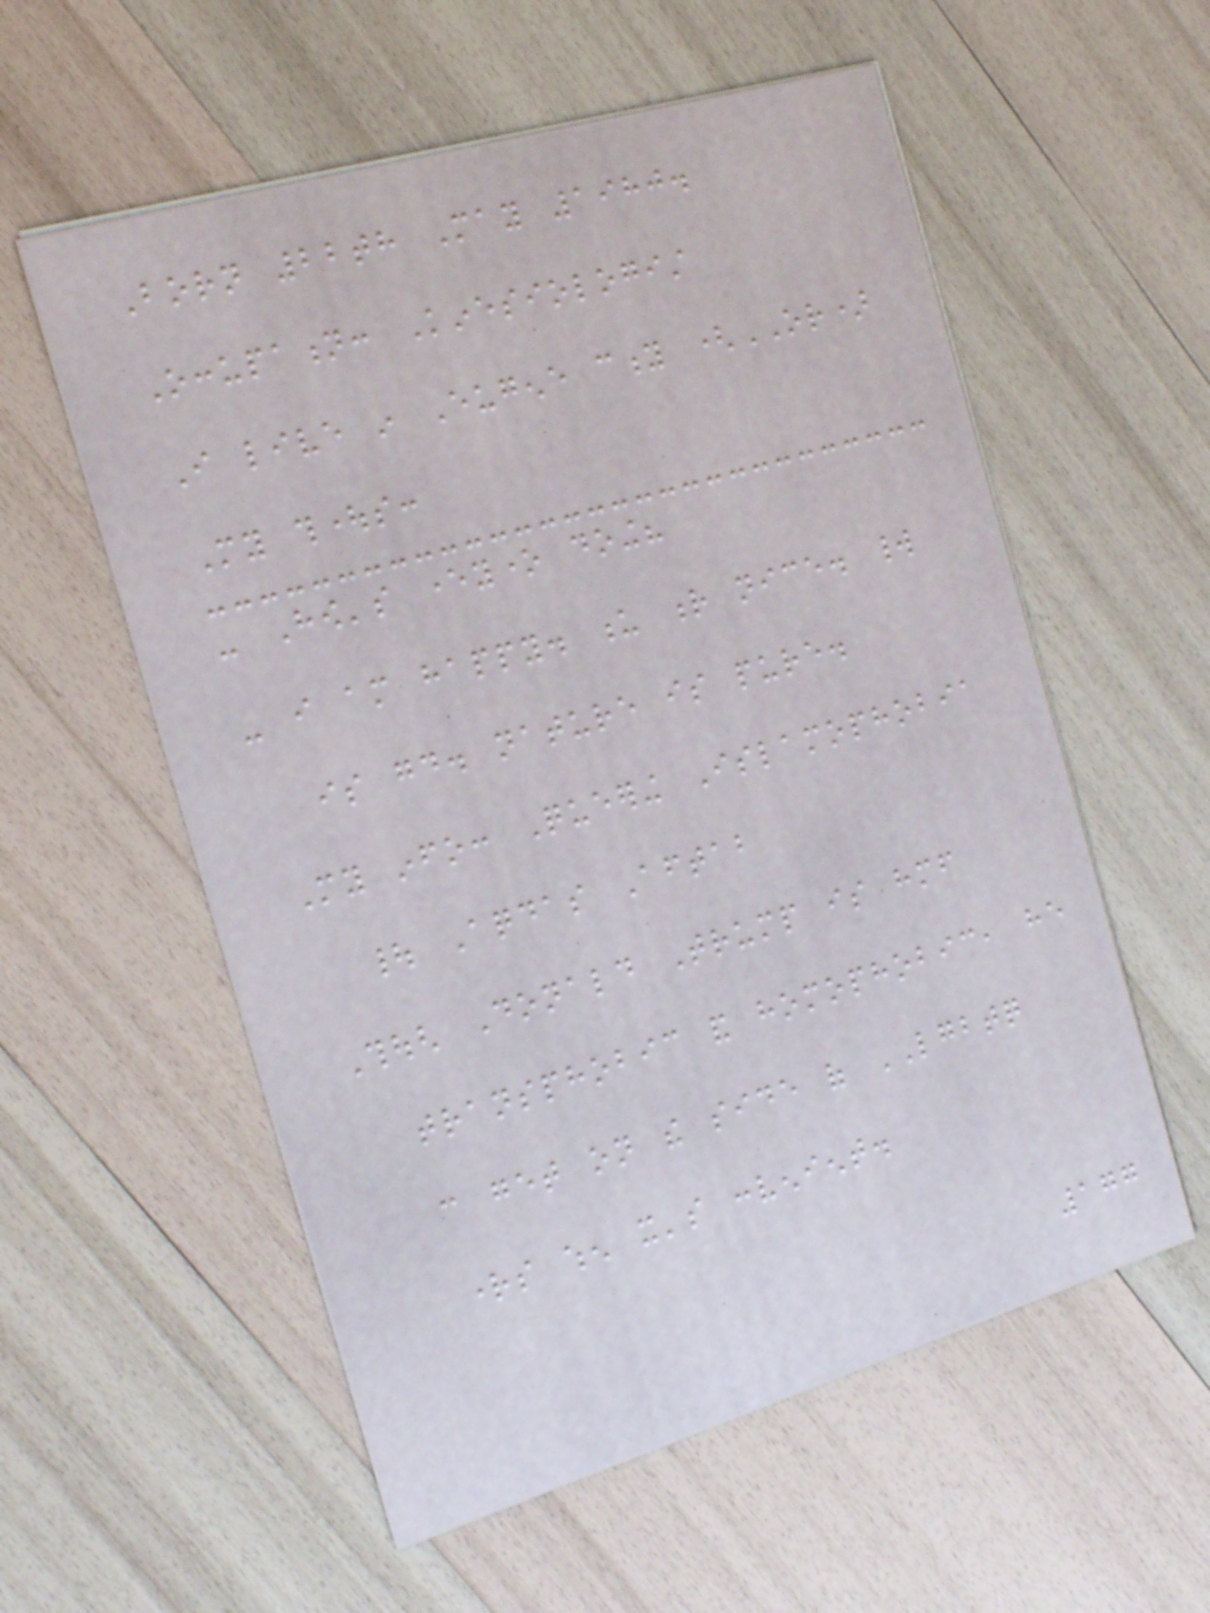Born 22th May 1980.
Occupation: Kinesiologist
I live in Eugene city (OR)
My thoughts:
- How's everyone doing?
- i am happy. u r nice. world
is good. nature is pure.
My info: Queering Islamophobia
| Aqdas Aftab
Though Donald Trump is himself
transphobic and homophobic, he
can get on the side of LGBTQ
rights when it's convenient.
177
